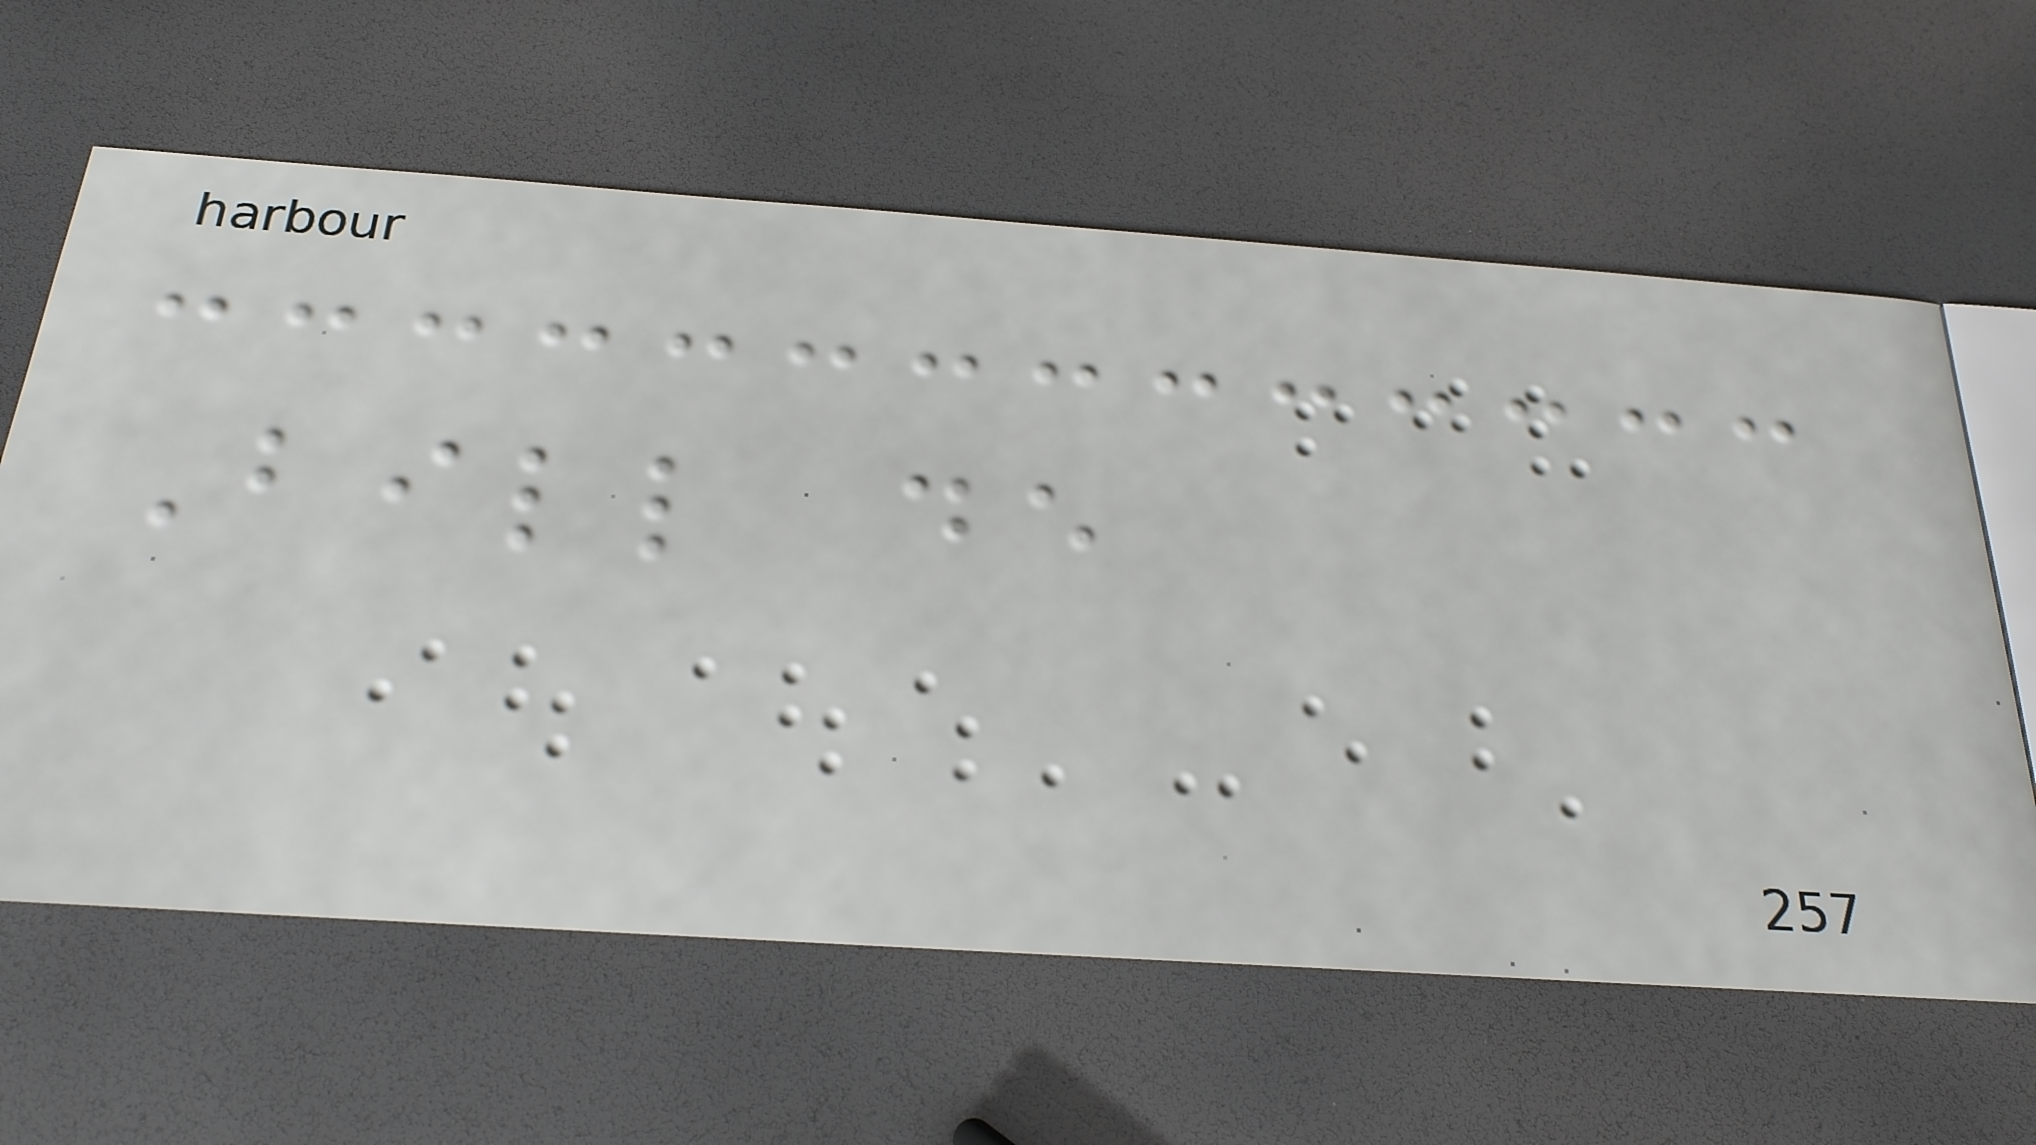Bill de
